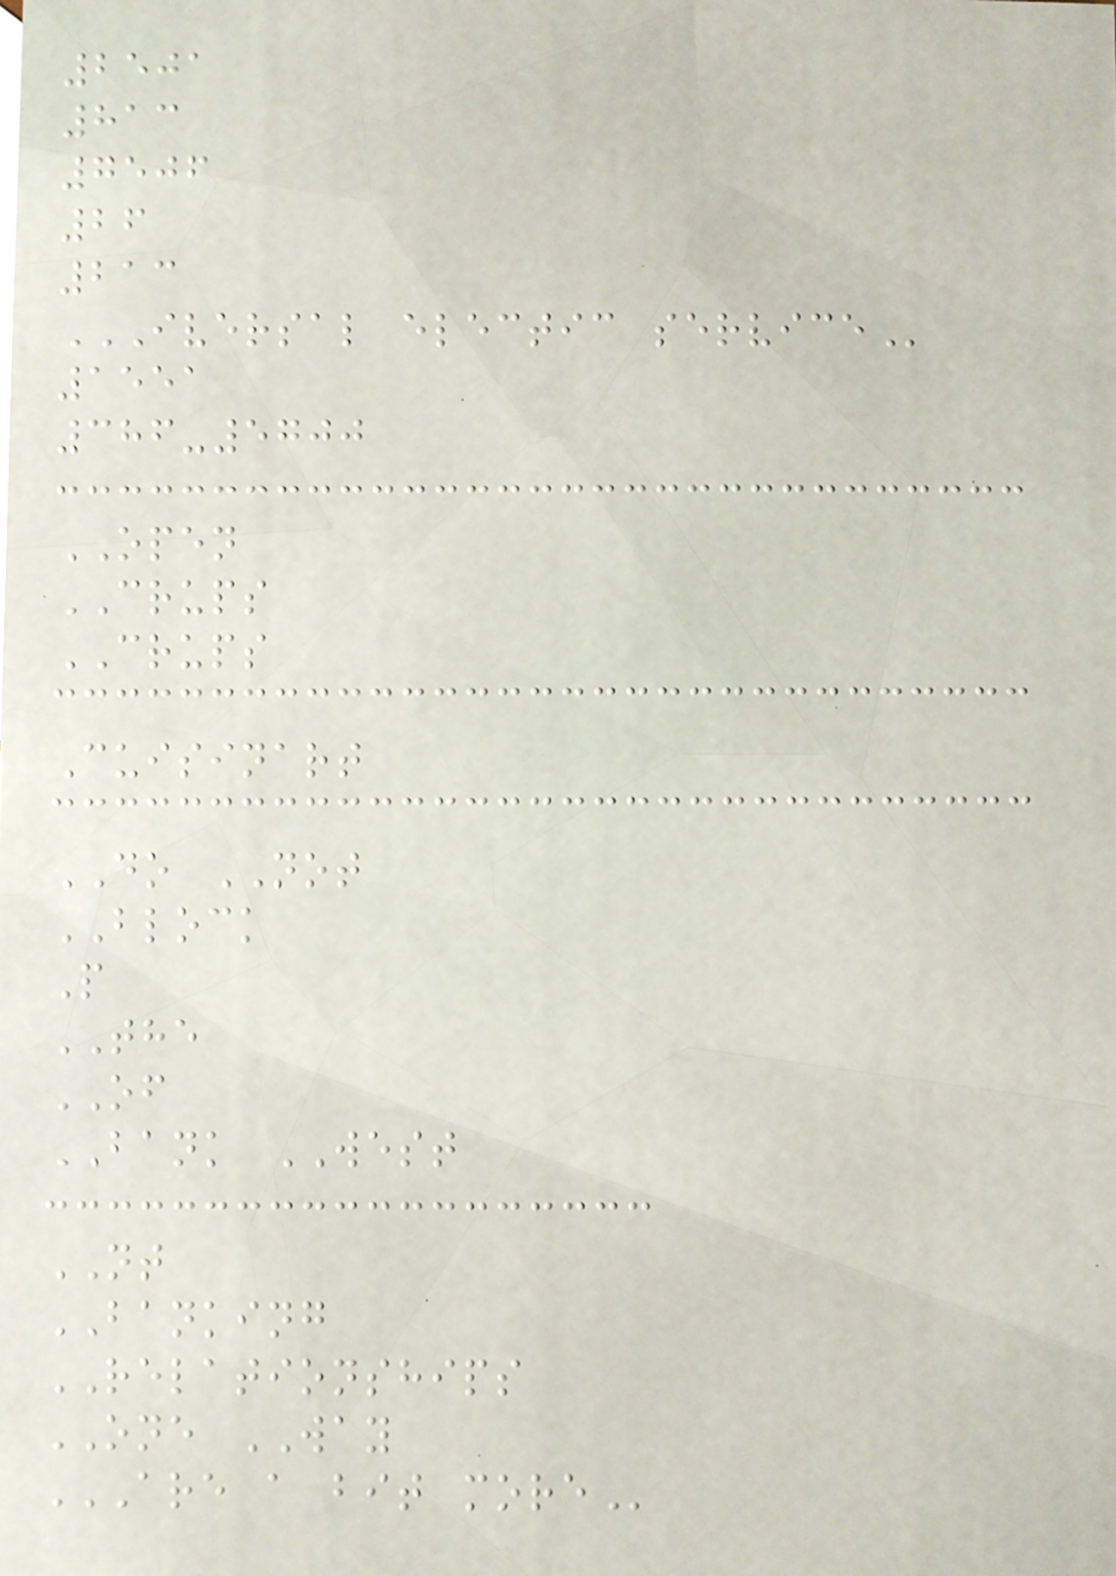2501
813
7506
26
213
IVERSAL ELECTIC SERVICE
1551
386-5700
OPEN
CRUPS
CRUPS
Cuisinart
DO NOT
BLOCK
P
THE
OF
BANK WEST
NT
BANKING
RELATIONSHIPS
ONE WAY
ARE A BIT MORE
